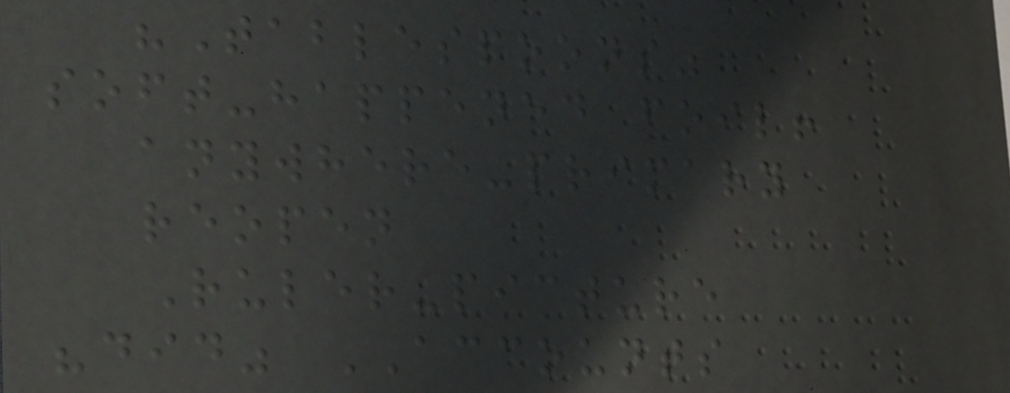"Tablespoons"
soft-happened foil!
anywhere-primary
reopen
Ruler-picture
"did" ACCOUNTS
